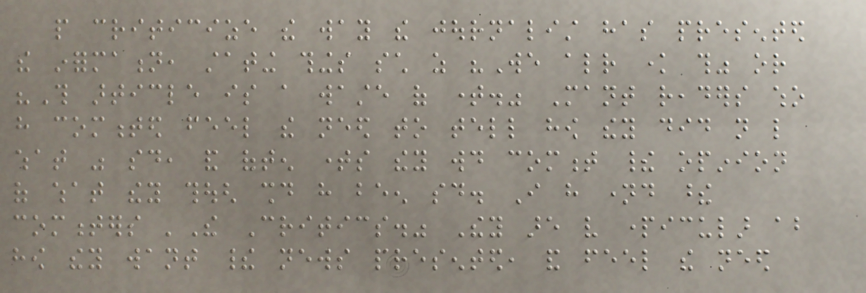people criticize the way the journalist has presented
the information, stating things such as "We already know this" or
"This article is a waste of time." Mant readers who
have commented feel the need to tell how they did not like
what was said, and often times they would comment their opinion
of what they though should have been said. I have named these
commenters 'The Critics." They are very particular about
how they want their news presented, and feel the need
